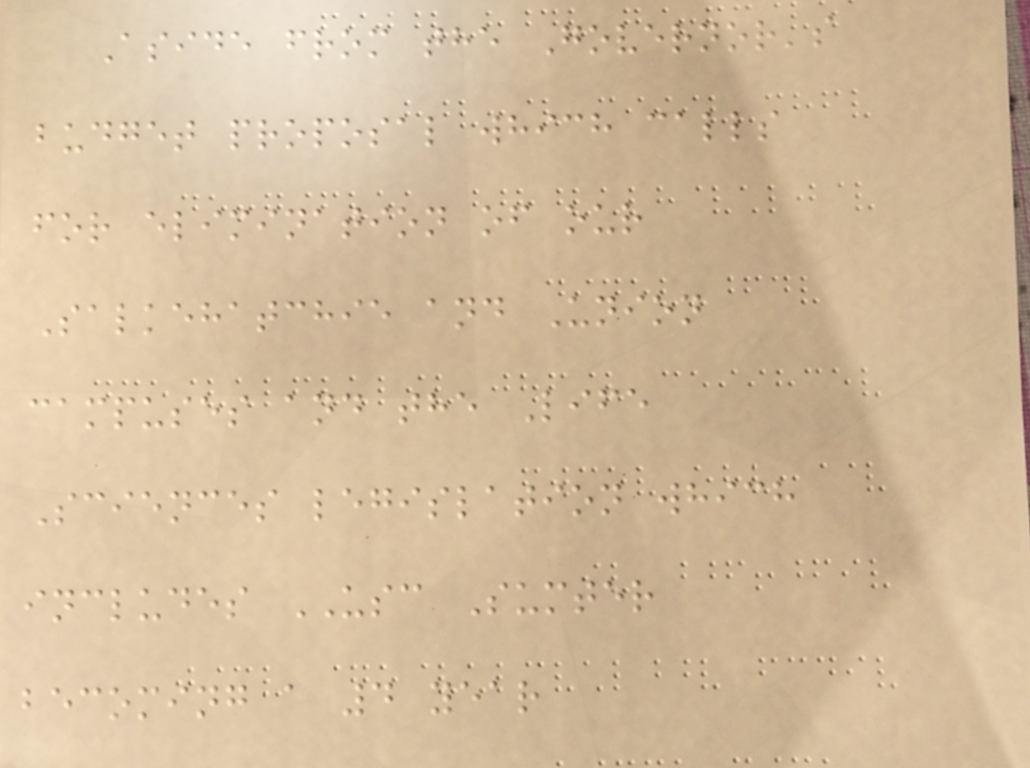Aside from the Governor's
budget proposal which calls
for elimination of our
Salkehatchie and Union
campuses and the Life
Sciences legislation which
includes USC Sumter
becoming a 4 year
